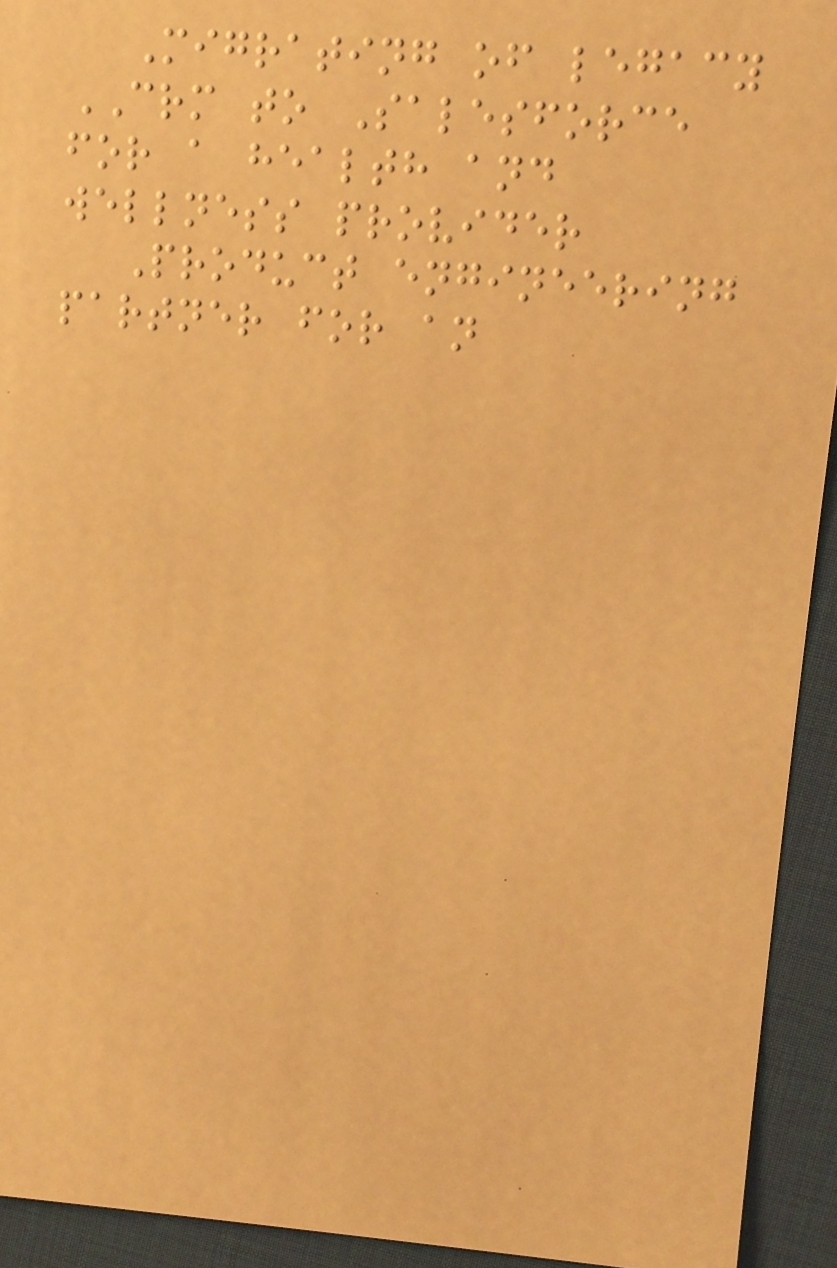Migrating of legacy
CRM to Salesforce
for a health and
wellness provider
Product engineering
partner for an
